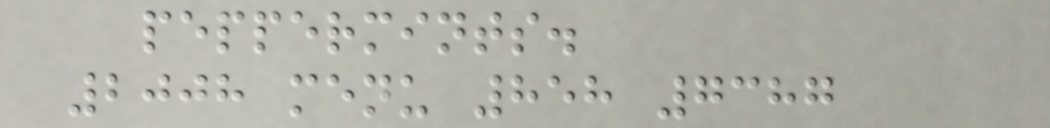peppermints.
2008 menu 858 7387
